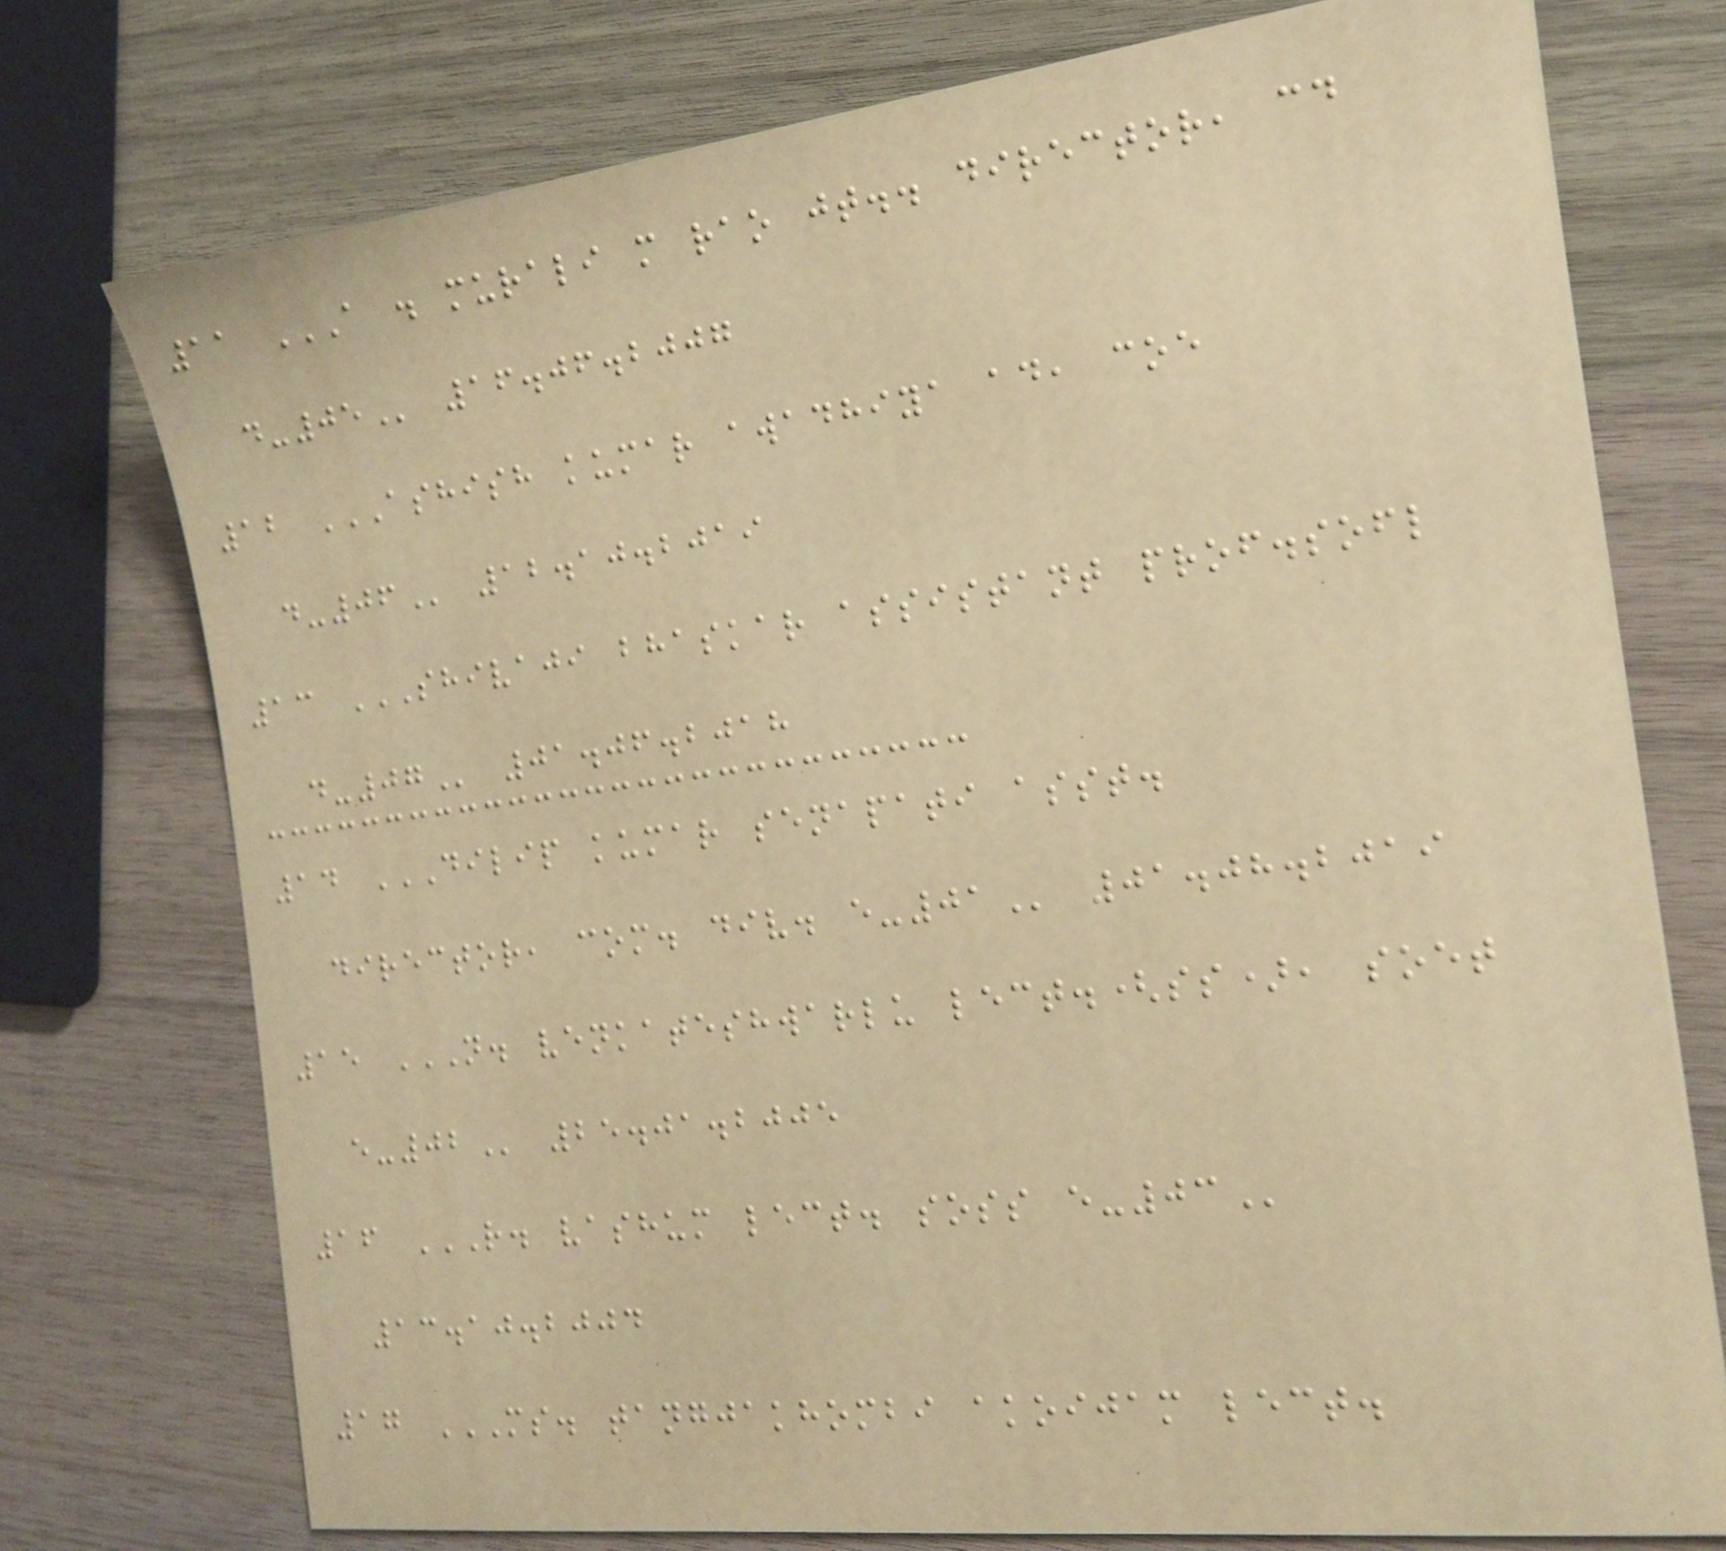11 A . MURALI M RAO JT.. DIRECTOR, CD
D-05 16.06.2007
12 ASHISH KUMAR AWADHIYA AD, COE
D-06 12.10.2019
13 SHIVAJI BHASKAR ASSISTANT PROF.SOFL
D-07 01.06.2018
14 DILIP KUMAR SENAPATI ASST.
DIRECTOR, COM. DIV. E-01 01.08.2019
15 N. VENKATESHWARLU LECT.(SS), SOET
E-02 25.01.2005
16 R. VASHUM LECT. SOSS E-03
13.10.2004
17 MS. TANGJAKHOMBI AKOIJAM LECT.
